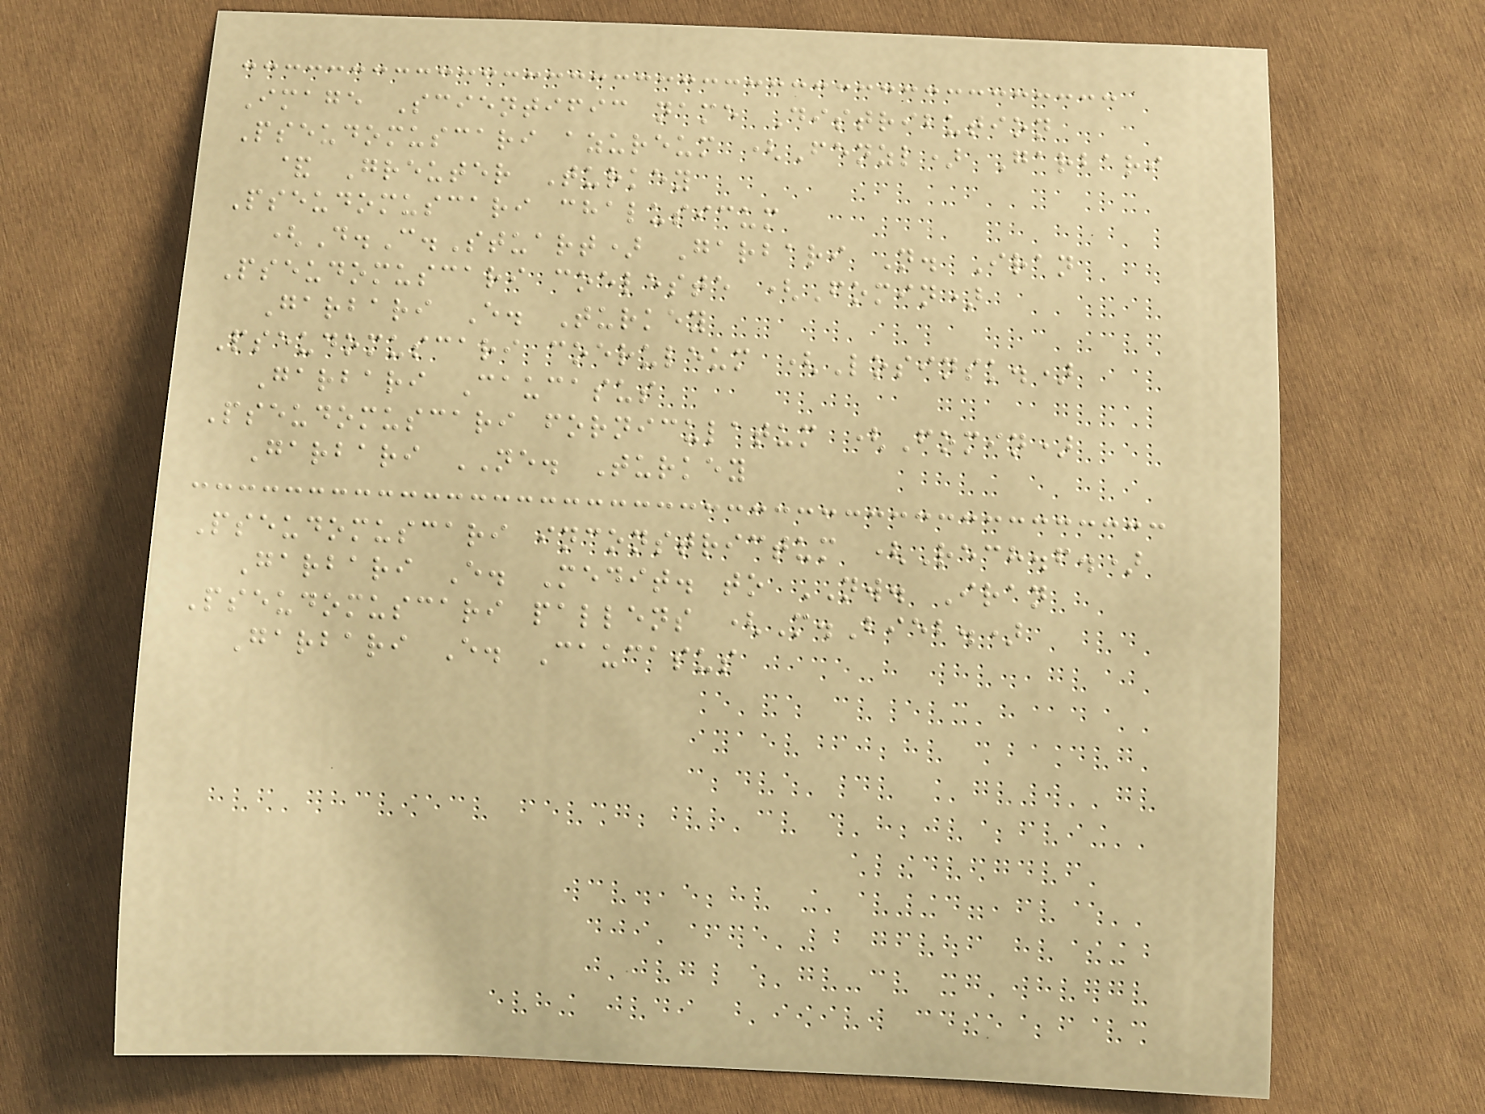Image Scientific name Distribution
Pseudomuscari azureum (Fenzl) Garbari
& Greuter Turkey
Pseudomuscari chalusicum
(D.C.Stuart) Garbari N. Iran
Pseudomuscari coeleste (Fomin)
Garbari E. Turkey
Pseudomuscari coeruleum (Losinsk.)
Garbari Caucasus
Pseudomuscari forniculatum (Fomin)
Garbari NE. Turkey
Pseudomuscari inconstrictum (Rech.f.)
Garbari E. Medit. to NW. Iran
Pseudomuscari pallens (M.Bieb.)
Garbari E. Caucasus
